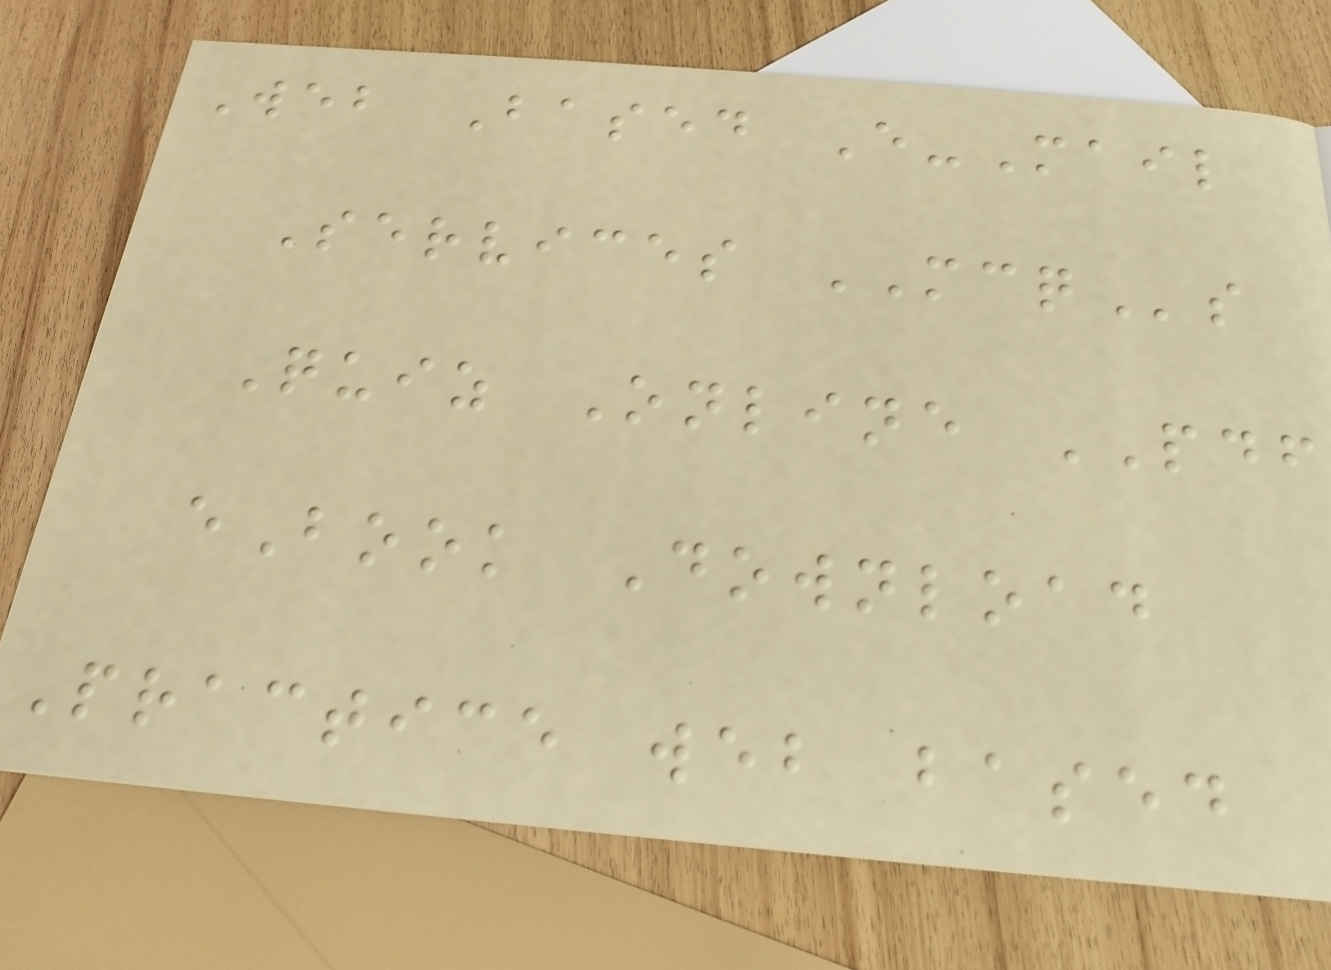Web Based E-Mail
Services MCQs
Quiz Online PDF
eBook Download
Practice web based
